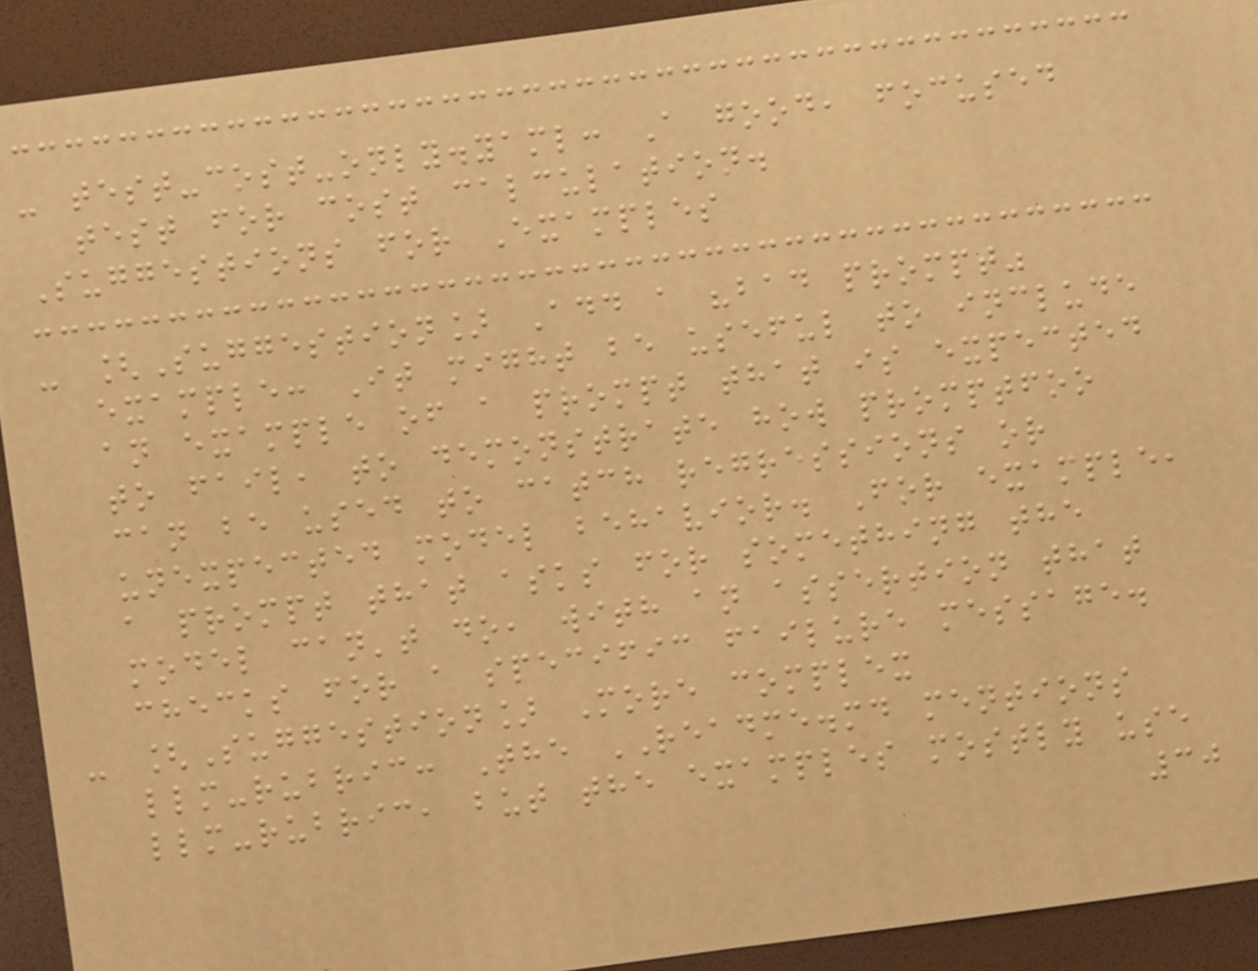- test-cost-only.yaml: A good, focused
test for cost calculation.
Suggestions for Examples
- [Suggestion] Add a "bad prompt"
example: It might be useful to include
an example of a prompt that is expected
to fail, to demonstrate how promptfoo
can be used to catch regressions or
unexpected model behavior. For example,
a prompt that asks for something the
model can't do, with an assertion that
checks for a specific failure message.
- [Suggestion] More complex
llm-rubric: The README.md mentions
llm-rubric, but the examples mostly use
30
